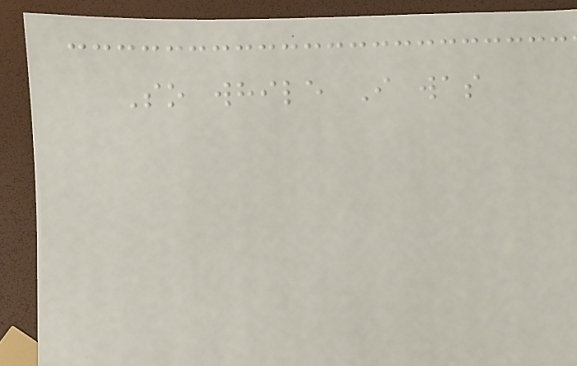So while I was
